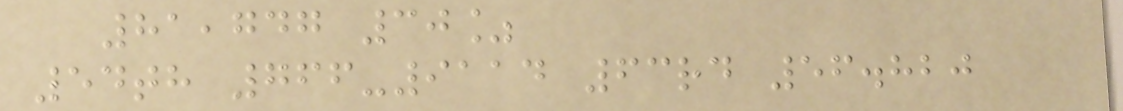81,747 30%
54th 766-9114 63rd 56.820
